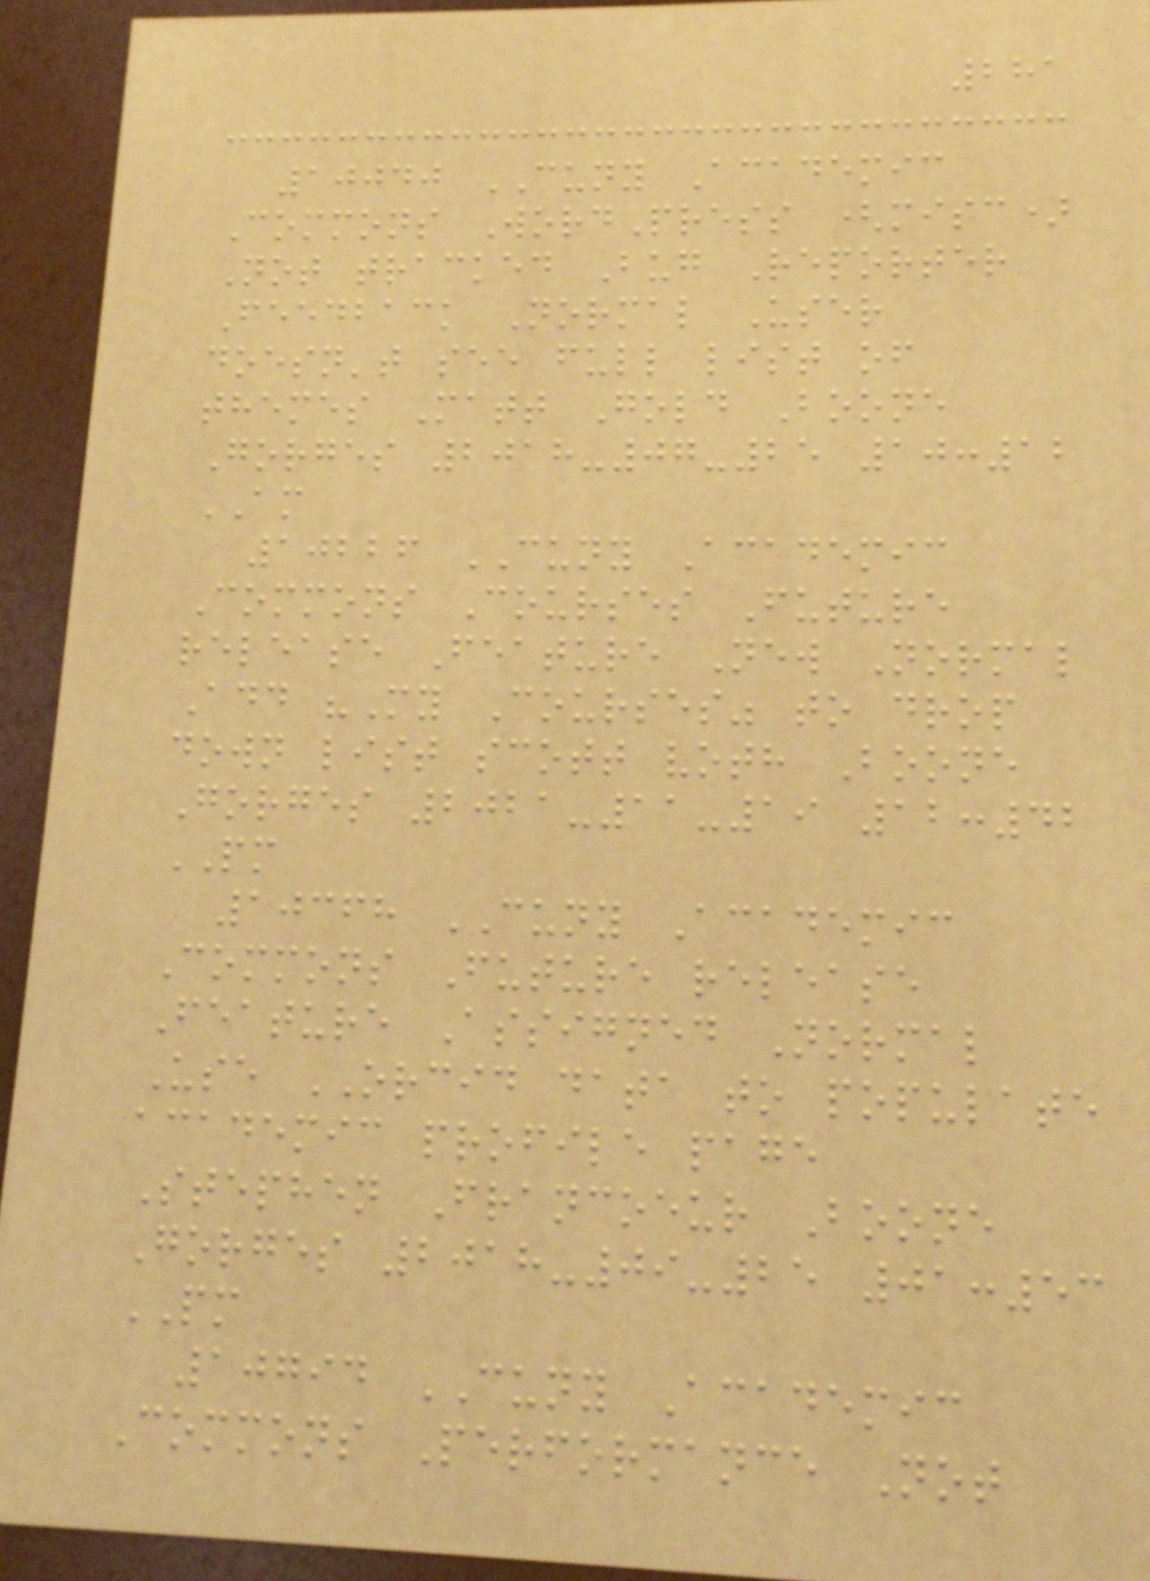281
10040 CUNY Academic
Commons WordPress (misc)
Not tracked Bug Reporter
Feedback Normal User
doesn't see full list of
themes Matt Gold Boone
Gorges 2018-07-25 10:12
AM
10226 CUNY Academic
Commons Courses Future
release Feature New Normal
Add "My Courses" to drop
down list scott voth Boone
Gorges 2021-11-19 12:42
PM
10368 CUNY Academic
Commons Future release
Feature Assigned Normal
Use ORCID data to populate
academic profile page
Stephen Francoeur Boone
Gorges 2018-09-25 01:53
PM
10794 CUNY Academic
Commons Performance Not
